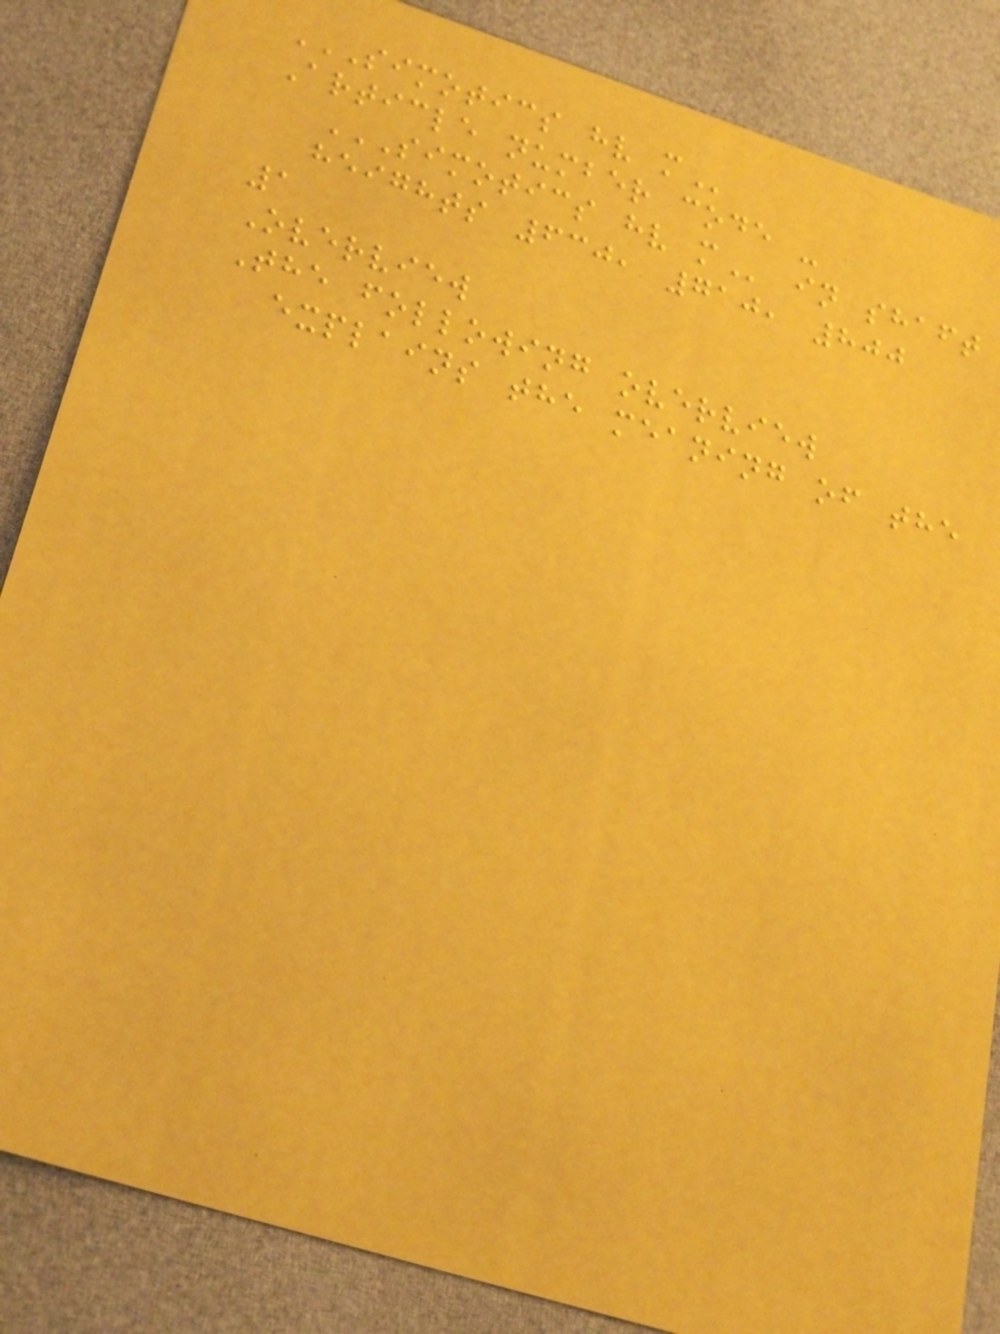SIMOTICS HV M
Article number code -
SIMOTICS HV M in shaft
heights 630, 710, 800
1
Overview
The following overview
explains the meaning of the
